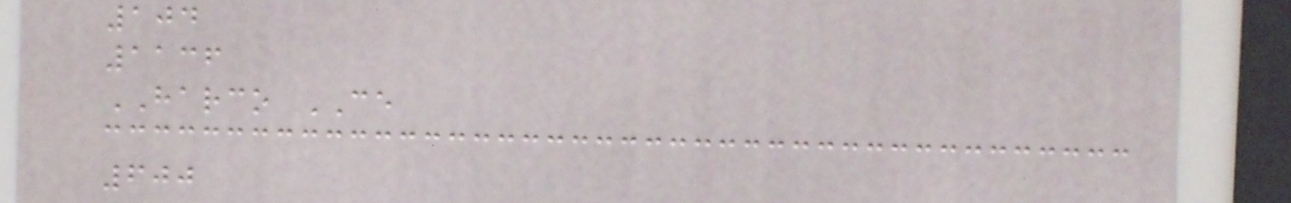104
1136
HARCO CE
600
